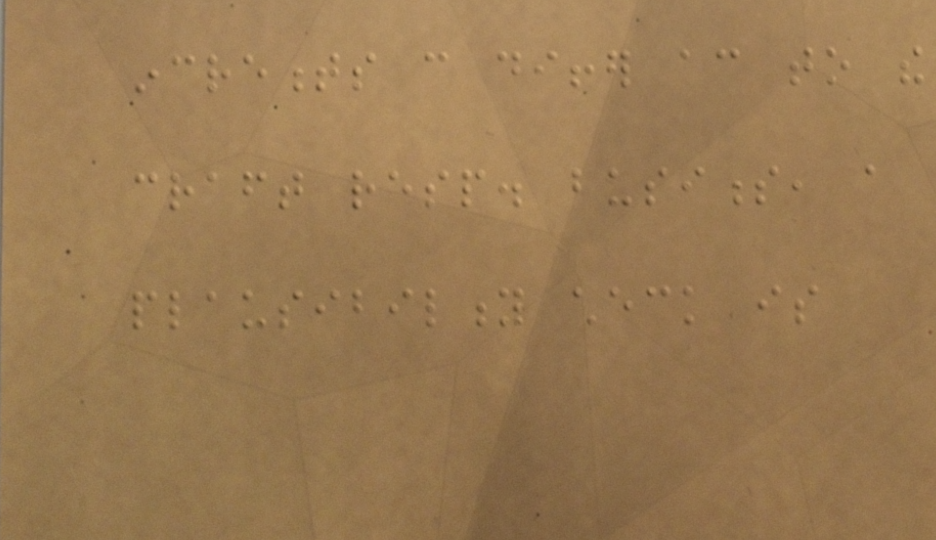increments can differ according to the
craft resp. business, a
plausibility check is
